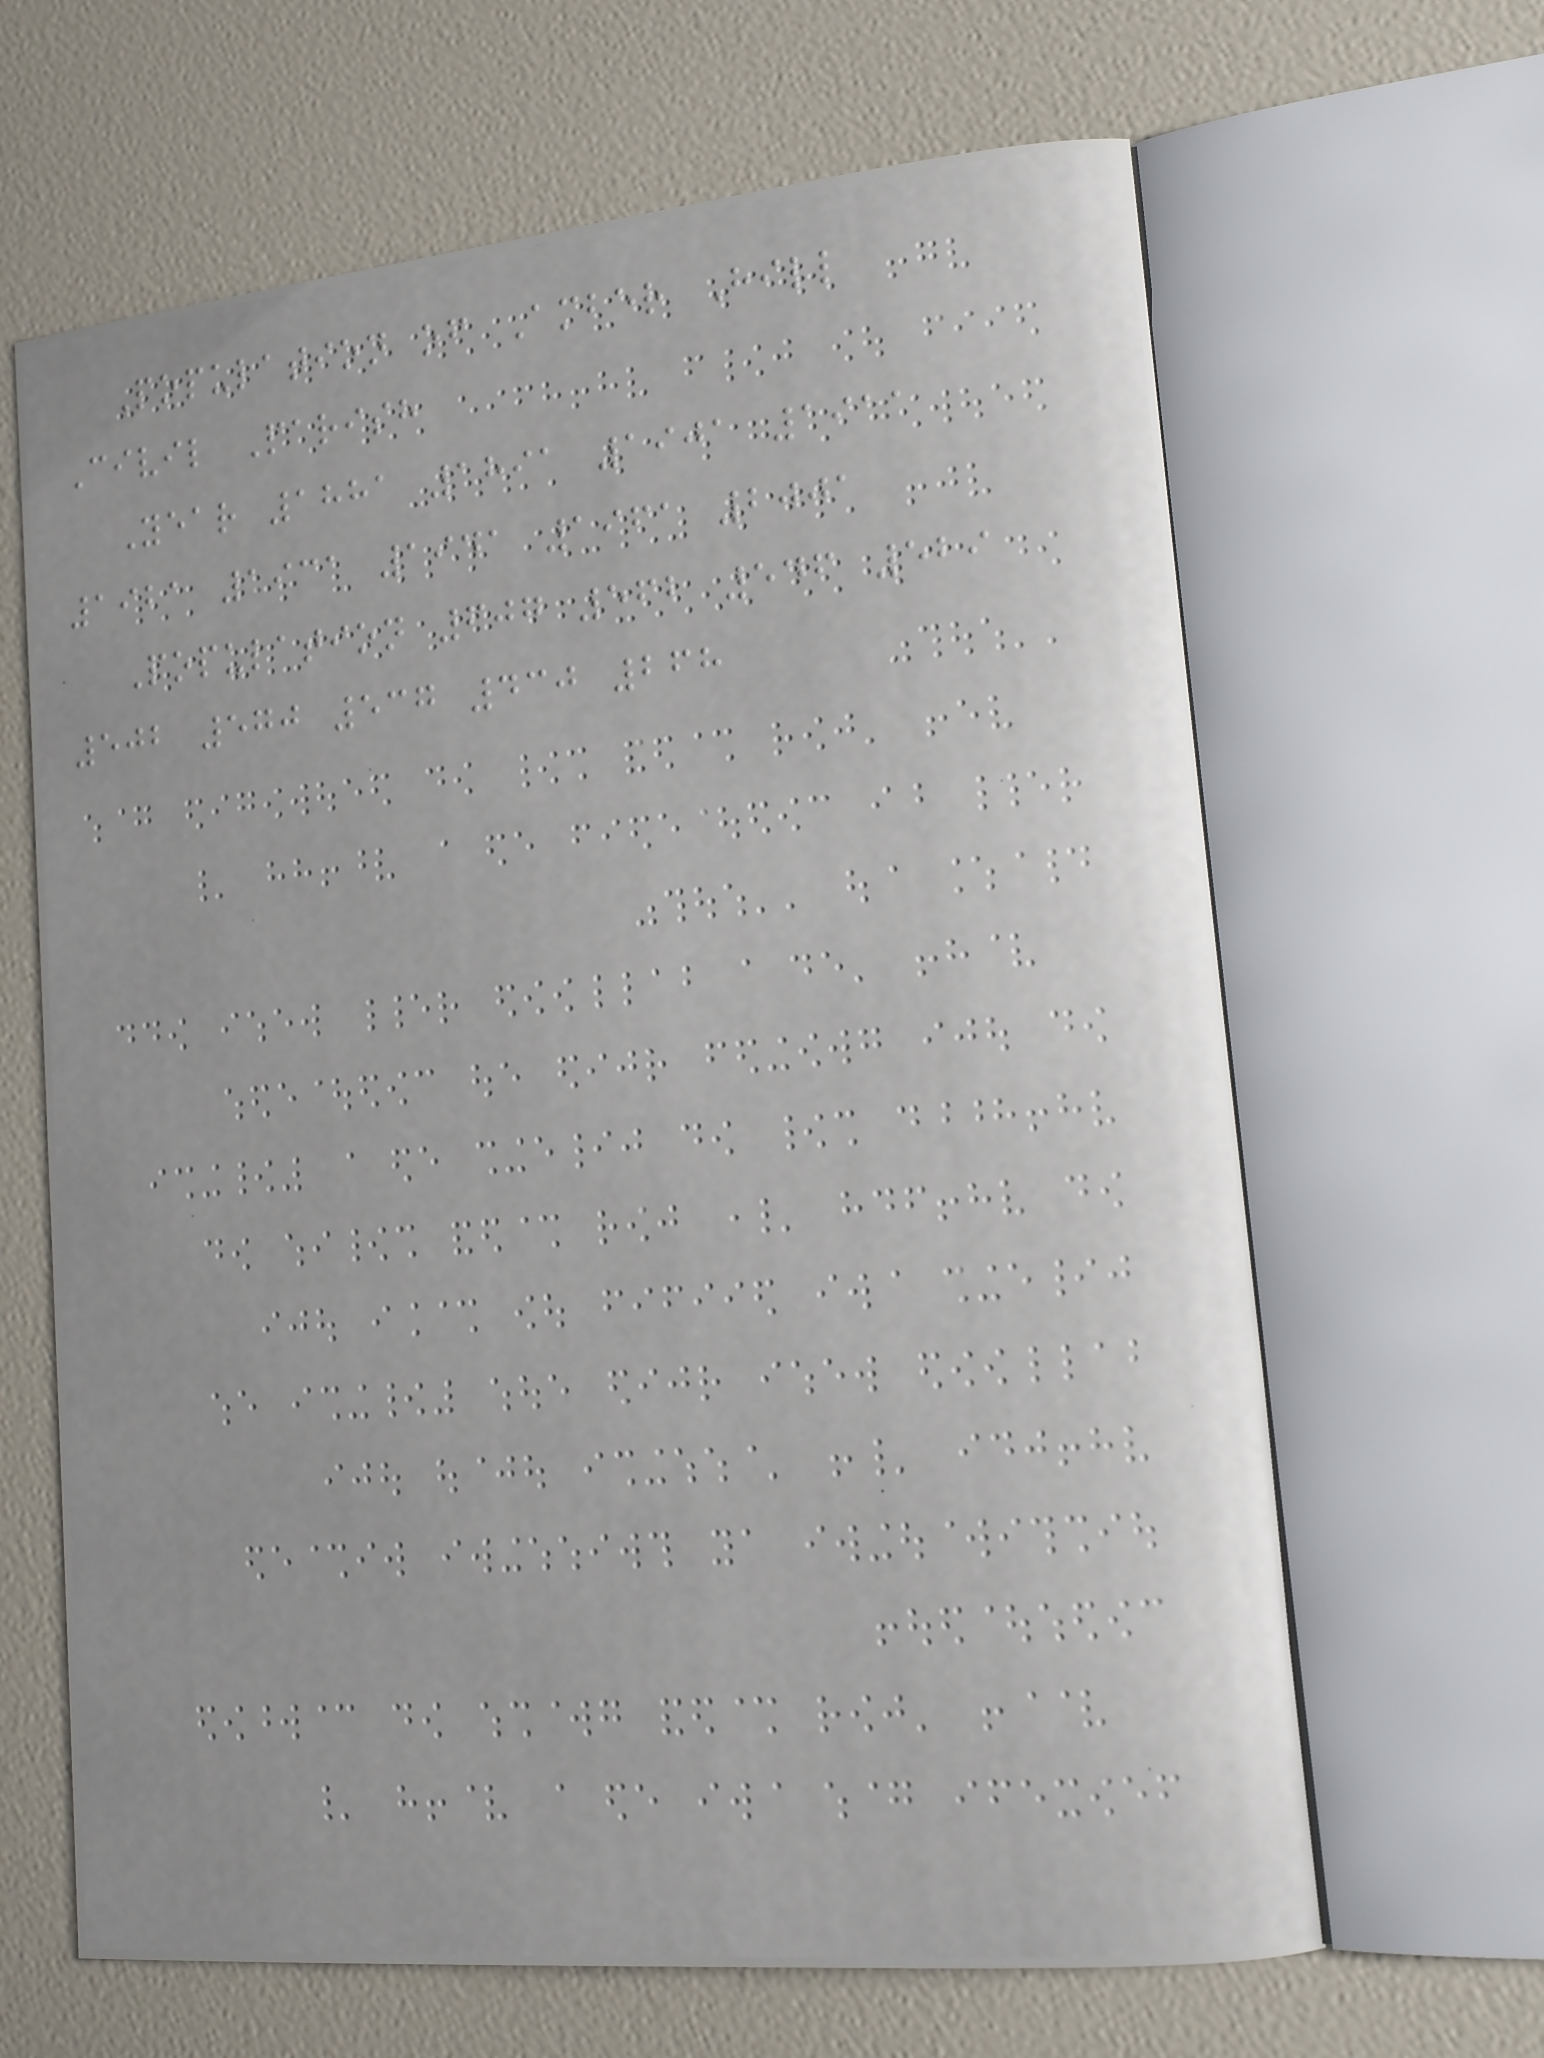Population of Amber Hill
Civil Parish
Year 1881 1891 1901 1911
1921 1931 1941 1961 2001
Population 607 562 546 529
502 570 537 430 268
